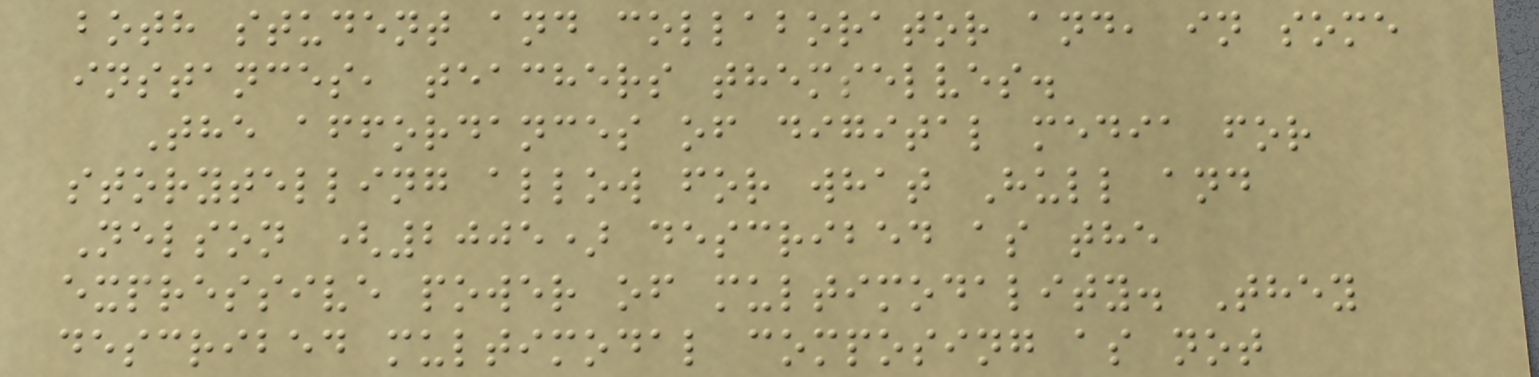both student and collaborator and, in some
instances, teachers themselves.
The affordances of digital media for
storytelling allow for what Hull and
Nelson (2005) described as the
expressive power of multimodality. They
described multimodal composing as not
